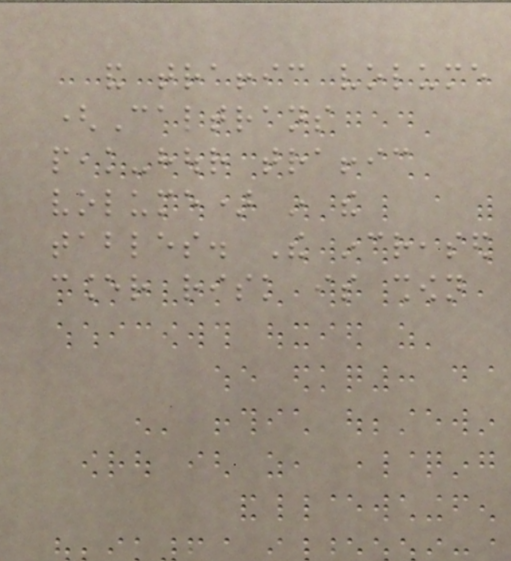and traffic volume
(Caltrans
peak-hour traffic
volume) in the
tables. The increased
cancer risk is shown
